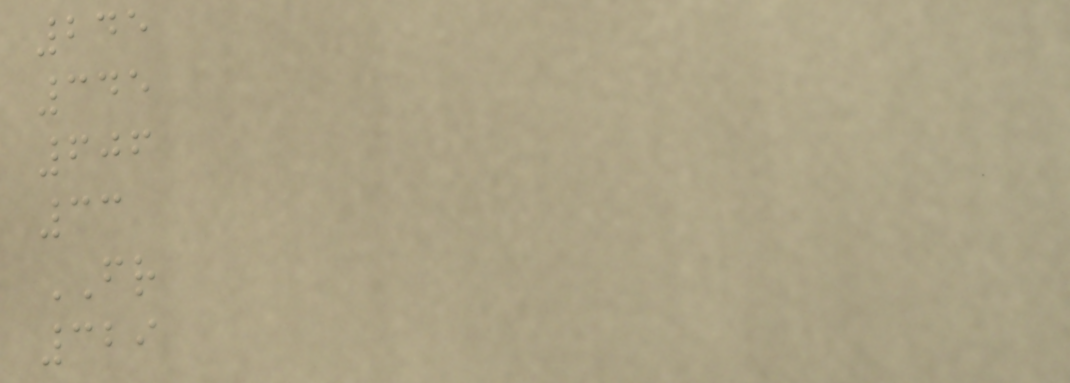245
345
606
33
FR
329
